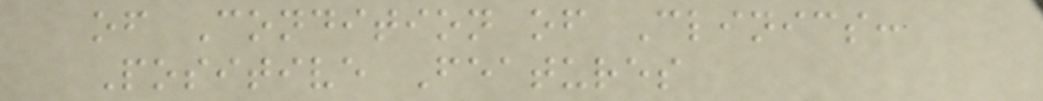of Condition of Clinics:
Positive Features
